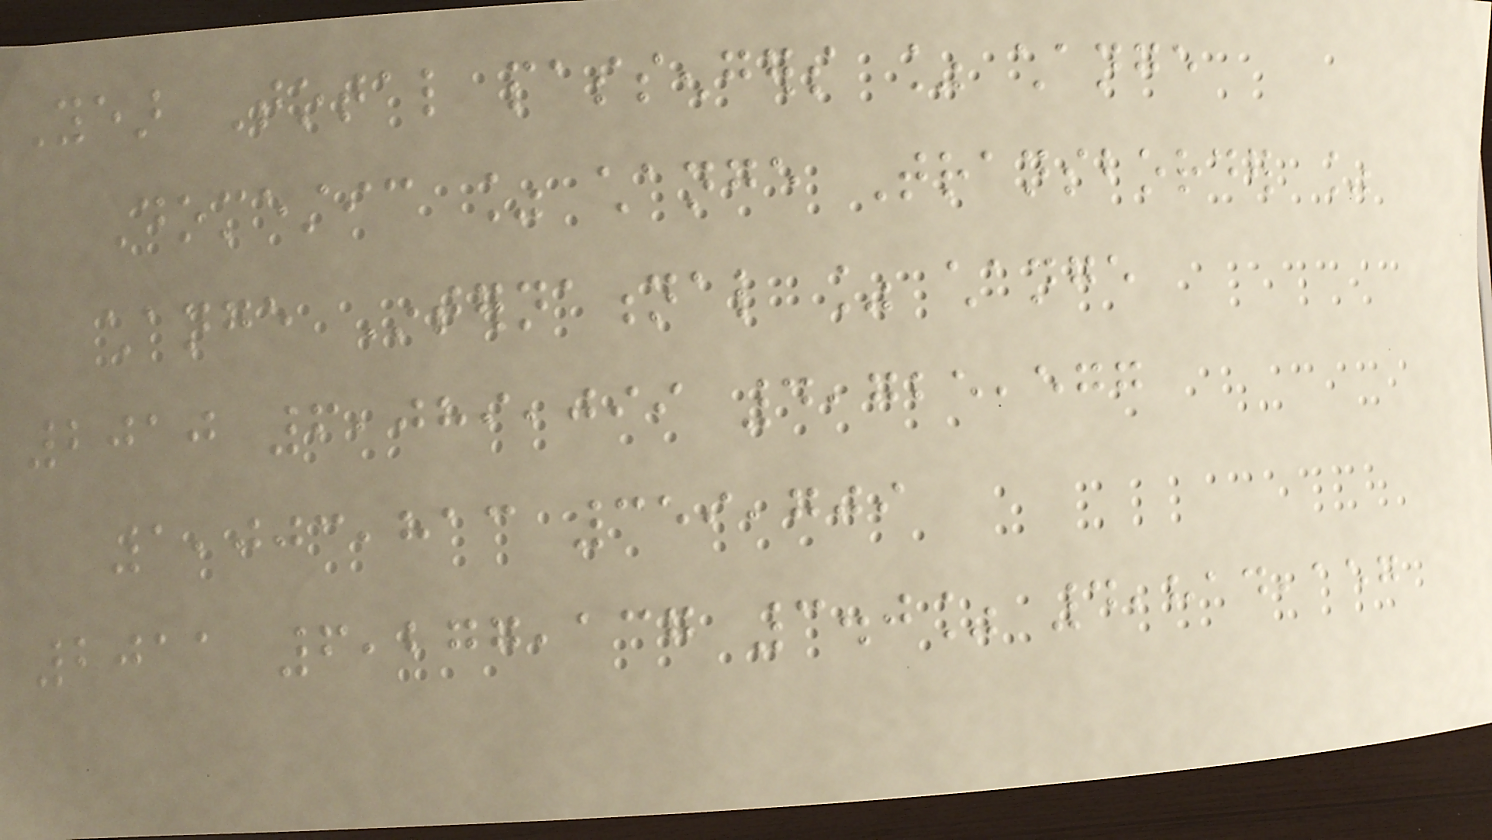Year Total passengers % change
Domestic % change Transborder %
change International % change
2010 6,089,099 4,725,577
1,003,813 359,709
2011 6,277,137 3.0% 4,814,157
